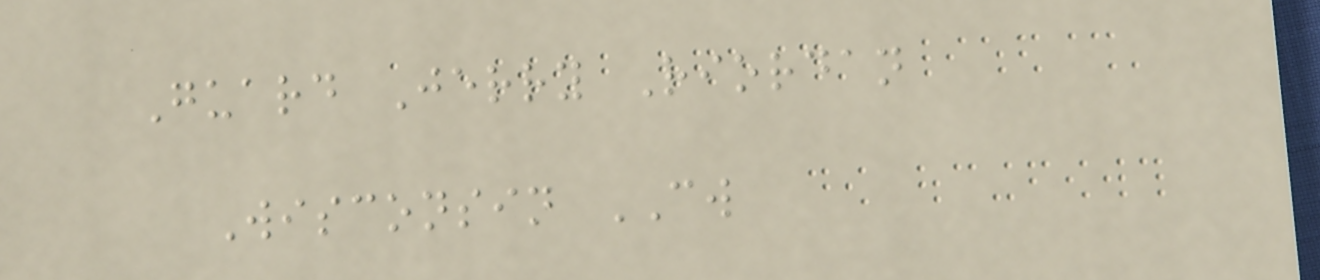Guard Jerry Riordan
Wisconsin CW
